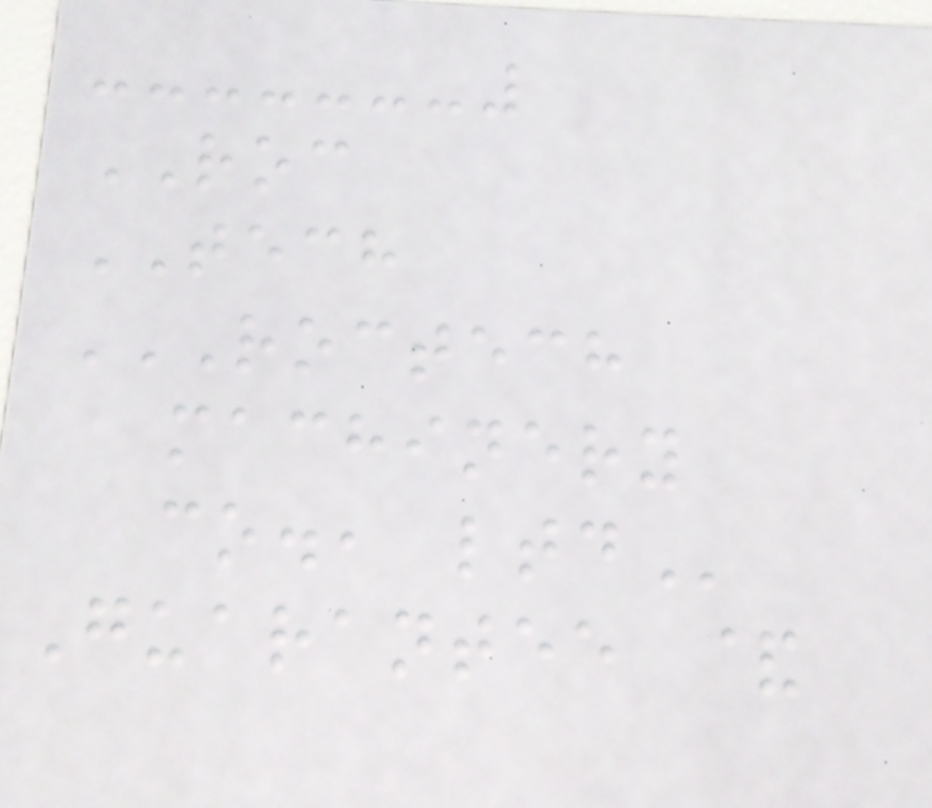ROC
TECH
ROCTECH
MACHINERY
CO., LTD
Guarantee &
